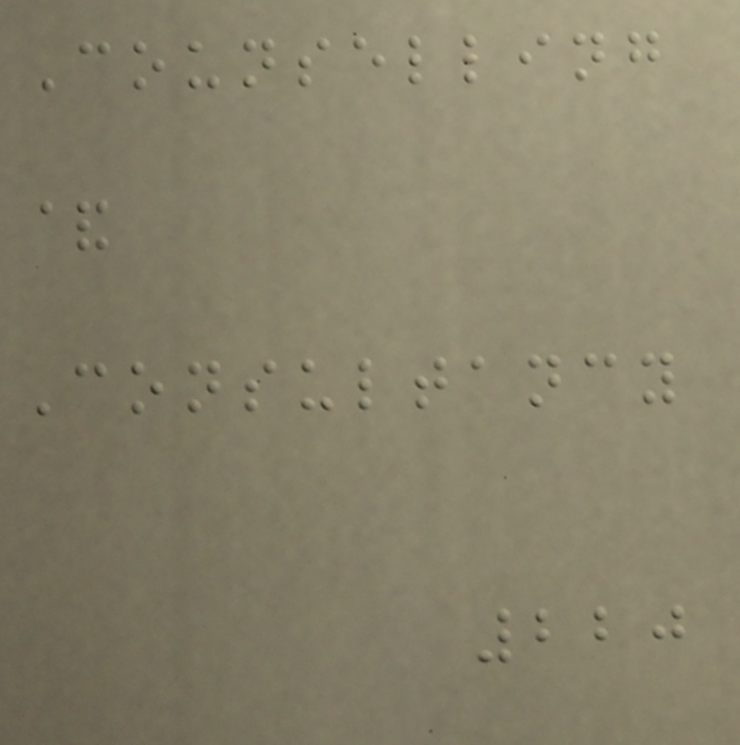Counselling
&
Consultancy
220
